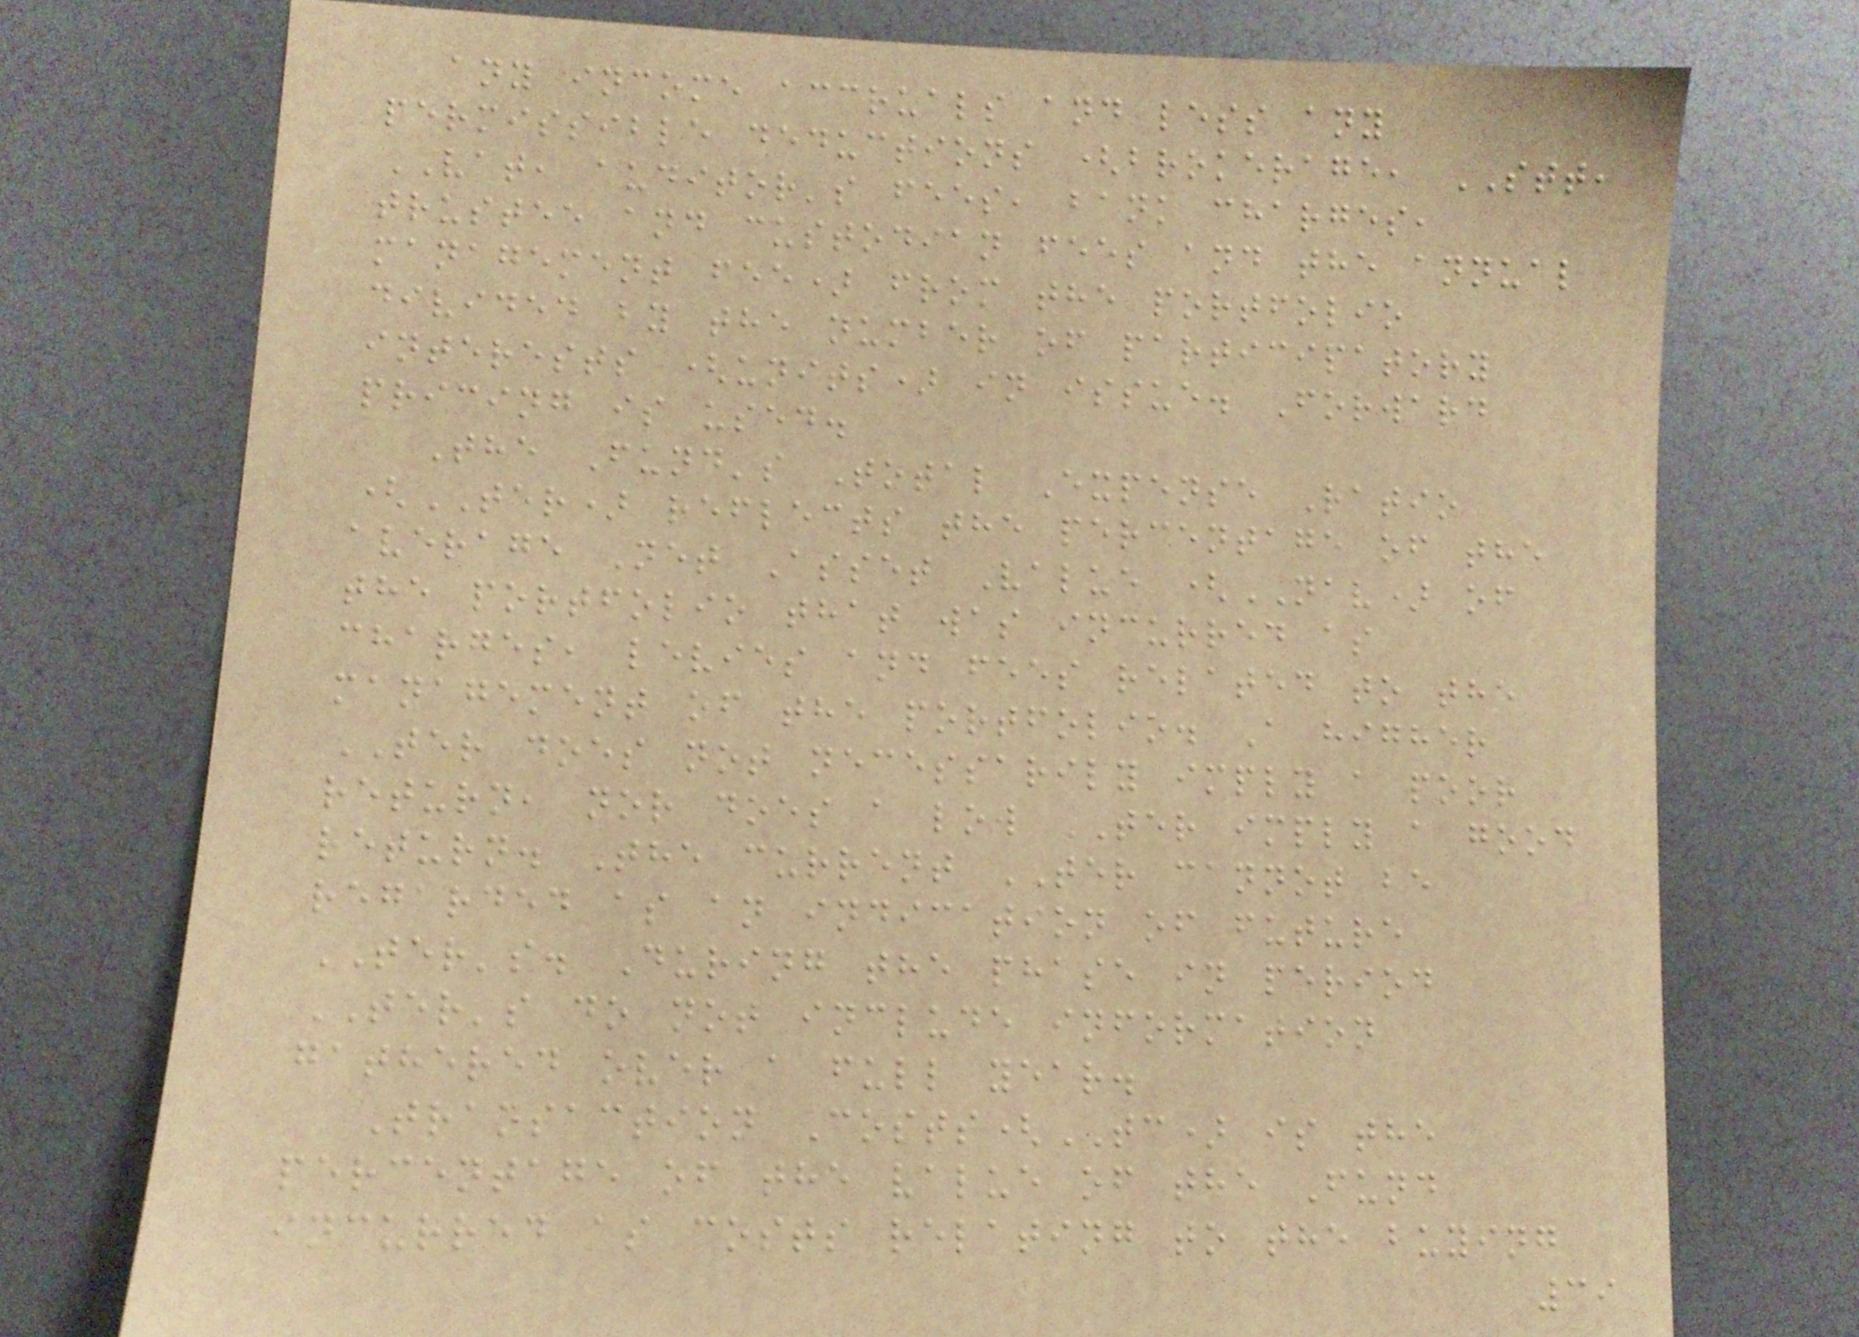any income accruals and less any
permissible deductions (brokerage, STT,
VAT, auditor's fees, bank charges,
trustee and custodian fees and the annual
management fee) from the portfolio
divided by the number of participatory
interests (units) in issue. Forward
pricing is used.
The Fund's Total Expense Ratio
(TER) reflects the percentage of the
average Net Asset Value (NAV) of
the portfolio that was incurred as
charges, levies and fees related to the
management of the portfolio. A higher
TER does not necessarily imply a poor
return, nor does a low TER imply a good
return. The current TER cannot be
regarded as an indication of future
TER's. During the phase in period
TER's do not include information
gathered over a full year.
Transaction Costs(TC) is the
percentage of the value of the Fund
incurred as costs relating to the buying
39
